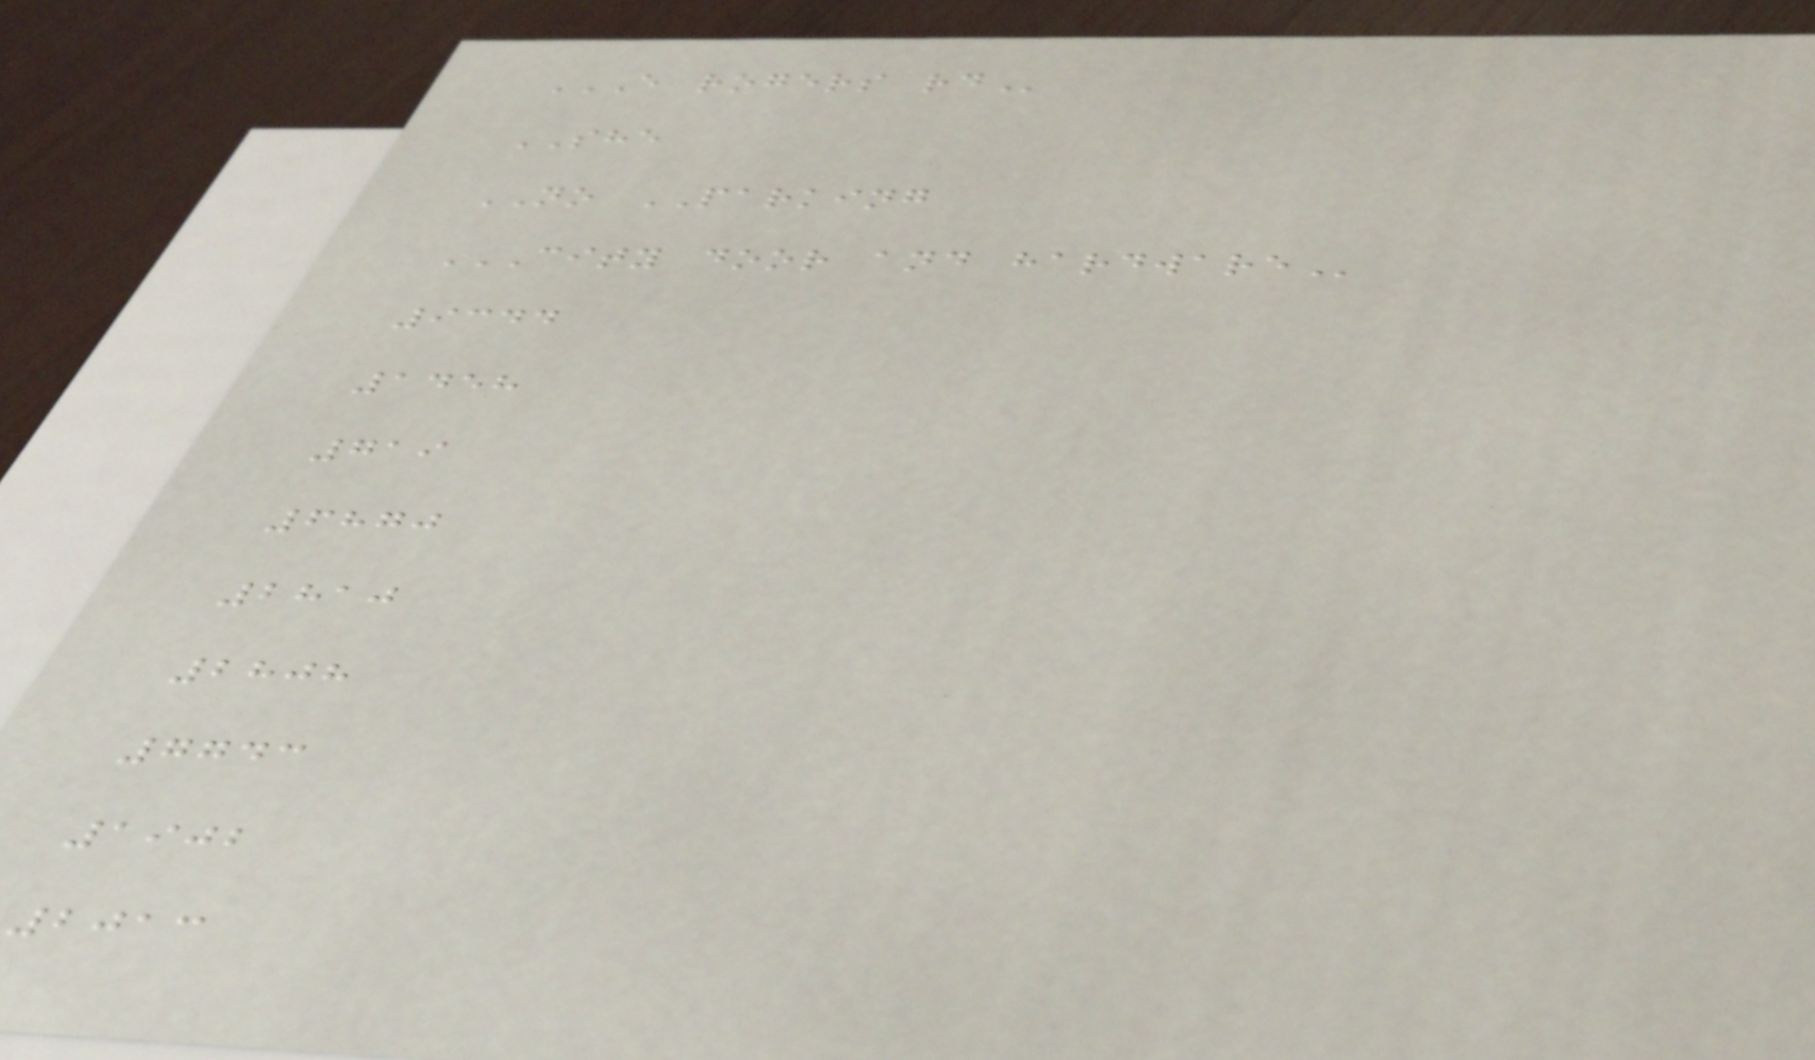E ROGERS RD
SHE
NO PARKING
CITY DOOR AND HARDWARE
9344
1458
719
6870
2810
2808
7743
1902
2013
